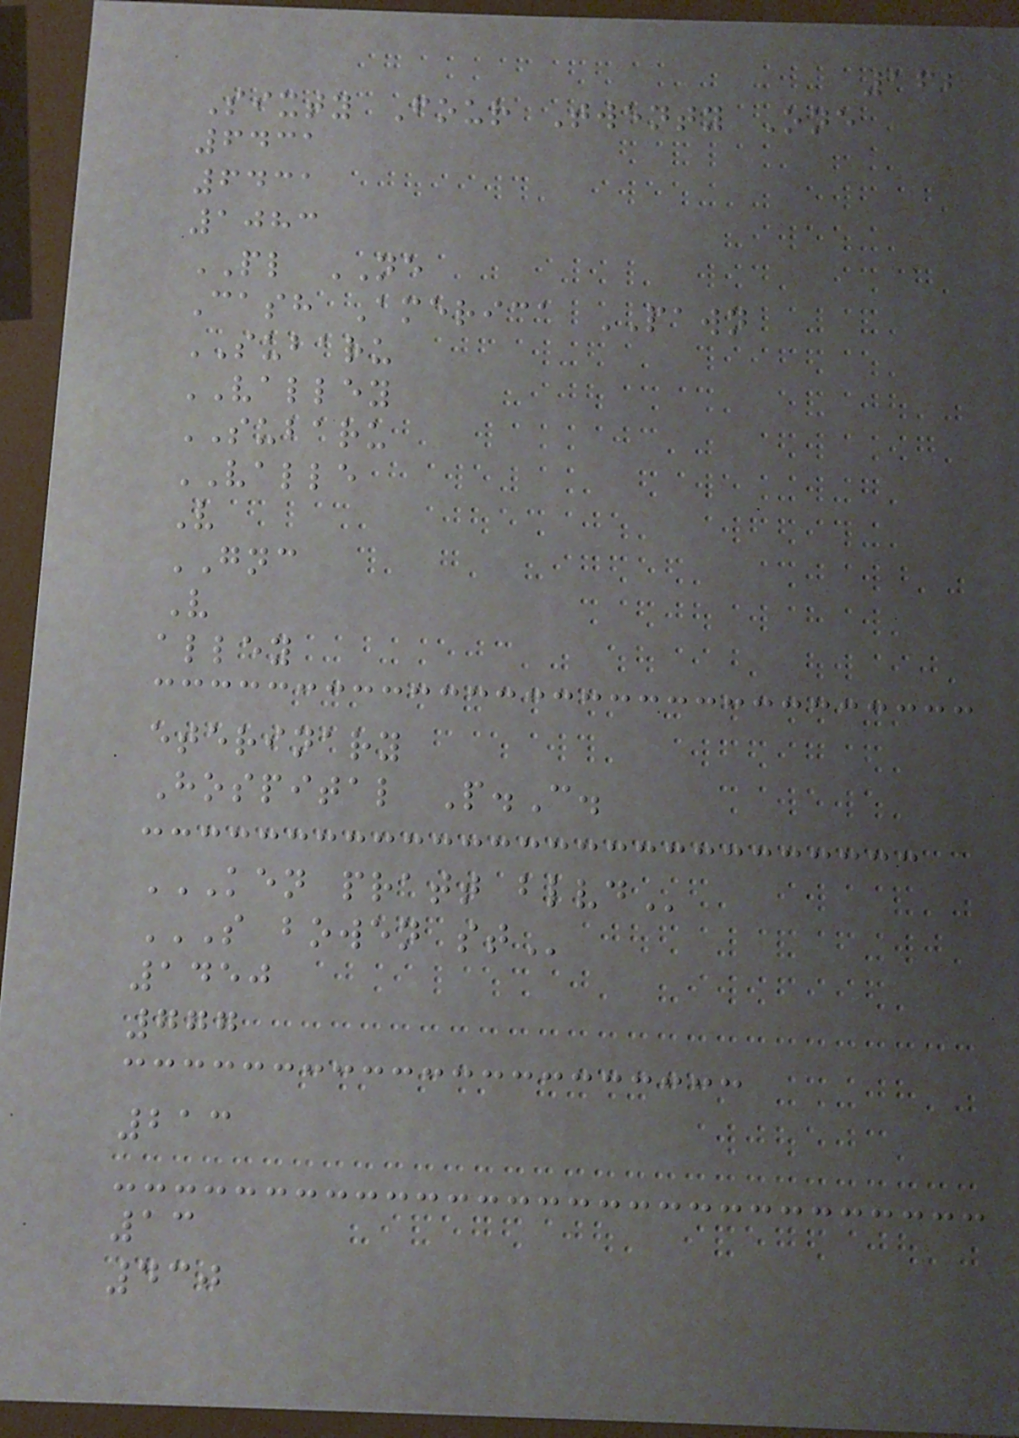162
Sixty Four Twenty One
6431
6431
1083
PL NE
Cash America PAWN
SUBARU
VALLEY
SUBARU
VALLE
V
GNC
V
alley
eterinary
Hospital P.C.
KEN PRATT BLVD
S BOWEN ST
1450
777
213
13
430
